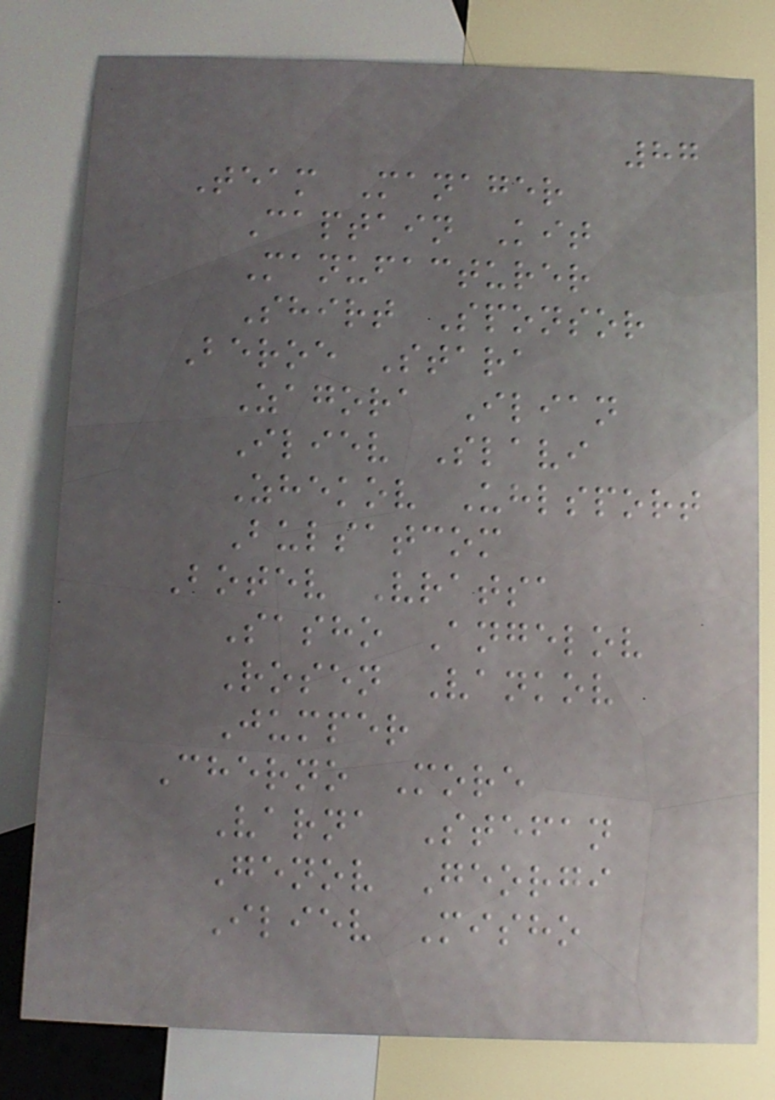87
Team Manager
Captain Kit
Manufacturer
Shirt Sponsor
Beroe Stara
Zagora Ilian
Iliev Slavi
Zhekov Uhlsport
Bulsatcom
Botev Vratsa
Sasho Angelov
Rosen Vankov
Jumper
Cherno More
Varna Stefan
Genov Georgi
Iliev Misho
